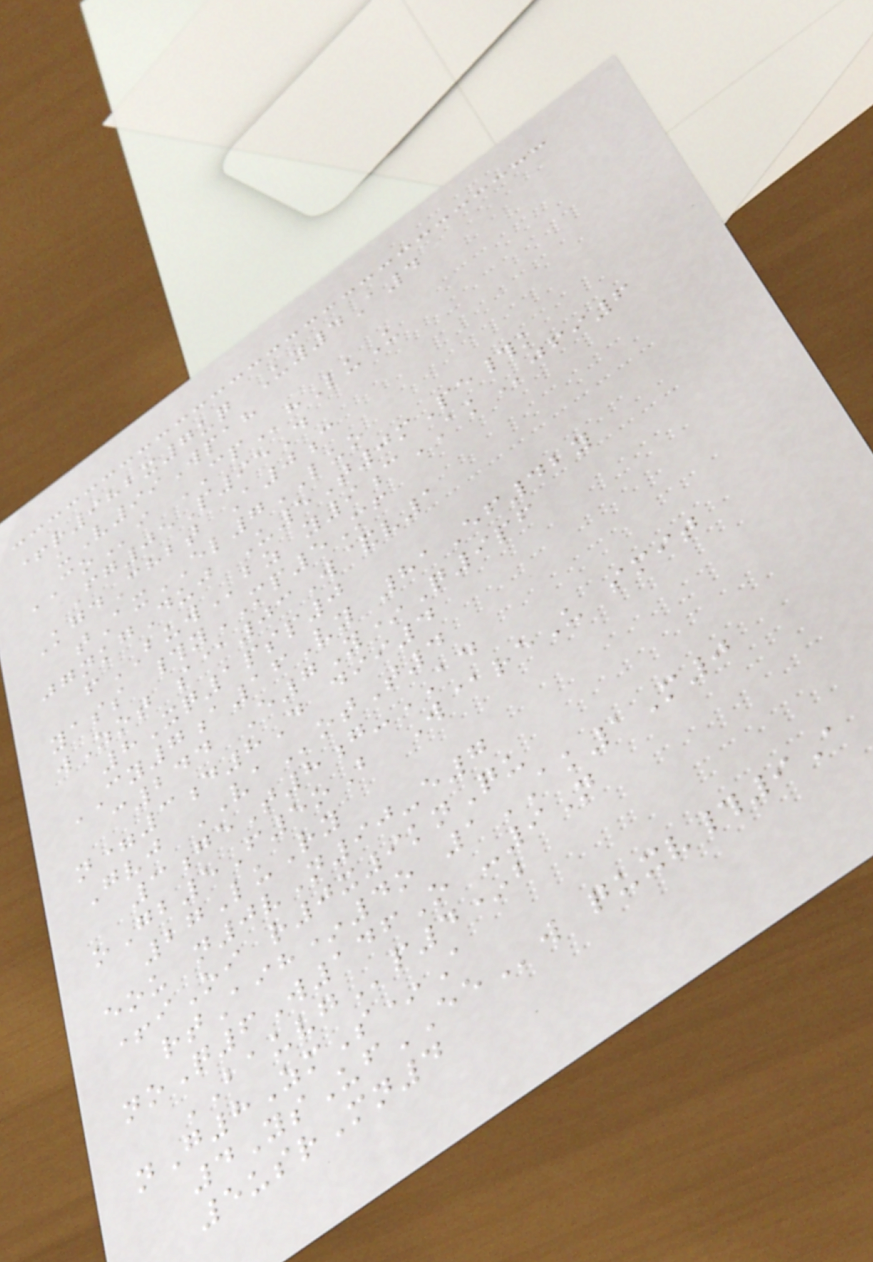+r982x7uq Uy4A4
uV99Wpah
COi CPhLuU
Fg05P95D
KgdChbt A0c
tAxEL7LUO
jgnkgDuj U5T0mPe#k
fBUWbz y9cAKjfi6
yass #yMP5Mf
wZot s@03W&v1
8Xq1psp0
CY7a16Vy 81Ef42y
c244 E7Y*Q9pf
n=3d8D dii4
Gvj VAotT4
3geT8g-AD
oGb5F5oB W@reU smit
27LuRy
eou n0vN90-e7
+iOi r0x9knQu
rtAih*4o 1AK1M0
noQ6W146O -9N
BAUVGp4*b
nG8ZmS*A
4YsUfEEw quxv#9A
5usrMn4
